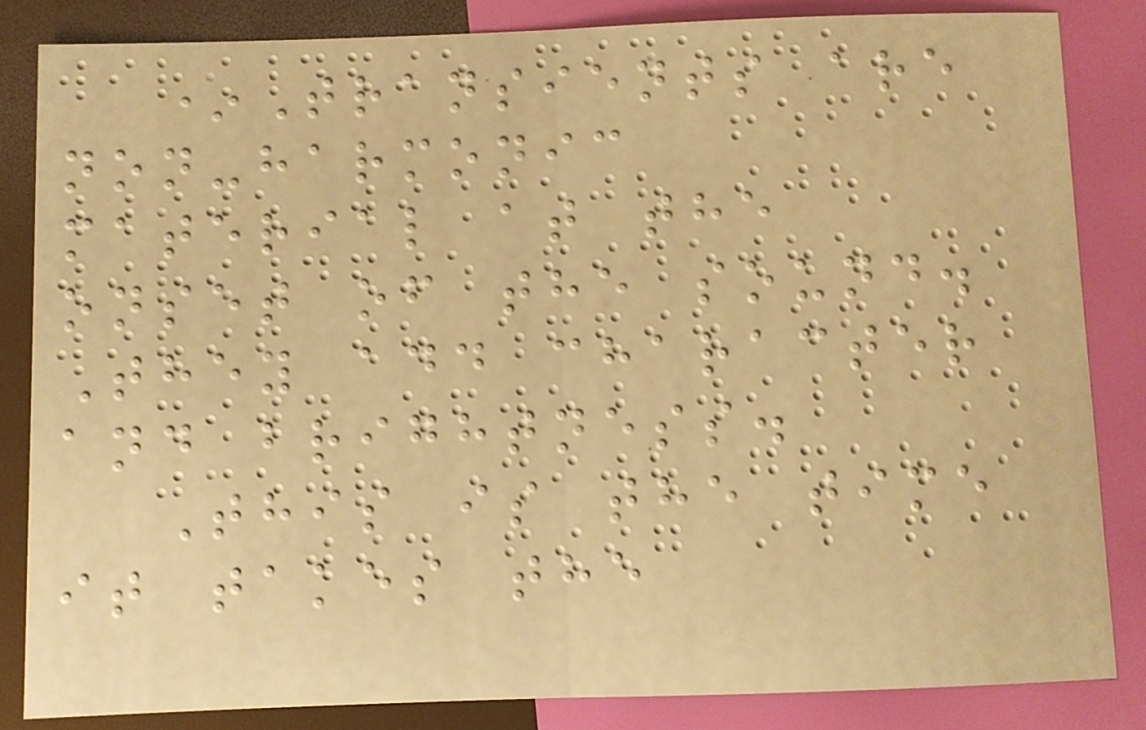*Transients are
non-harmonic
material at the
onset of the sound.
They add character
and brightness.
This is the time
it takes the
